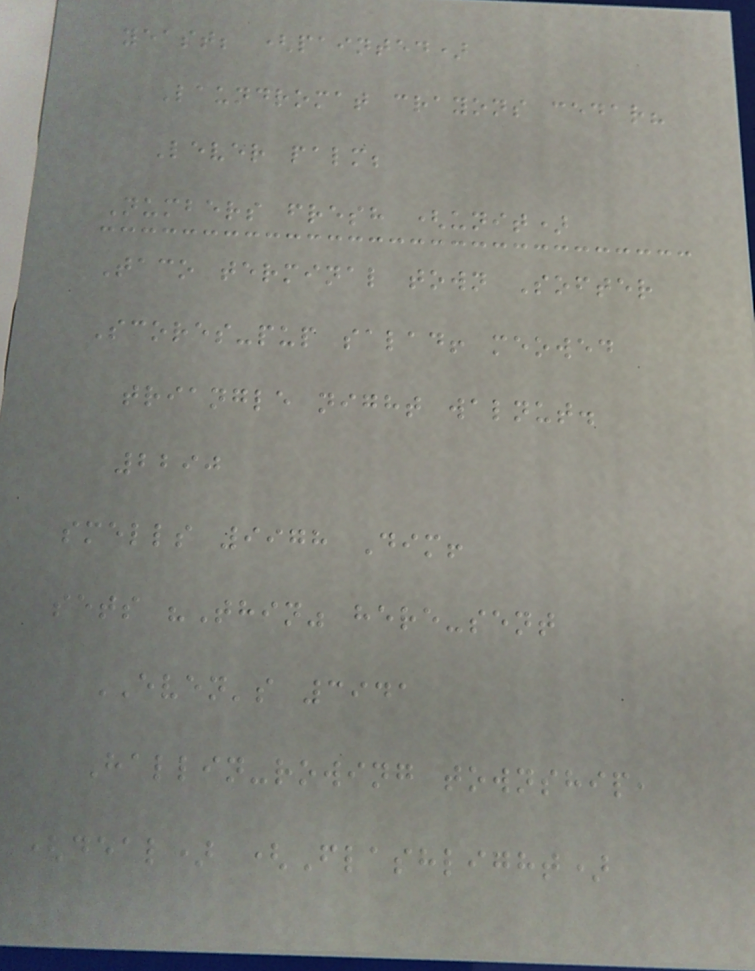yeast; (painted)
Laundromat crayons cedar?
Lever palm;
Numbers fresh (unit)
Taco terminal town Softer
Scores-pup salad! meowed
triangle night walnut.
2290
smells 9978 Dim!
sets "Thin" here-sent
EVEN's 3941
Hallin-rowing township,
(deal) (Flashlight)
